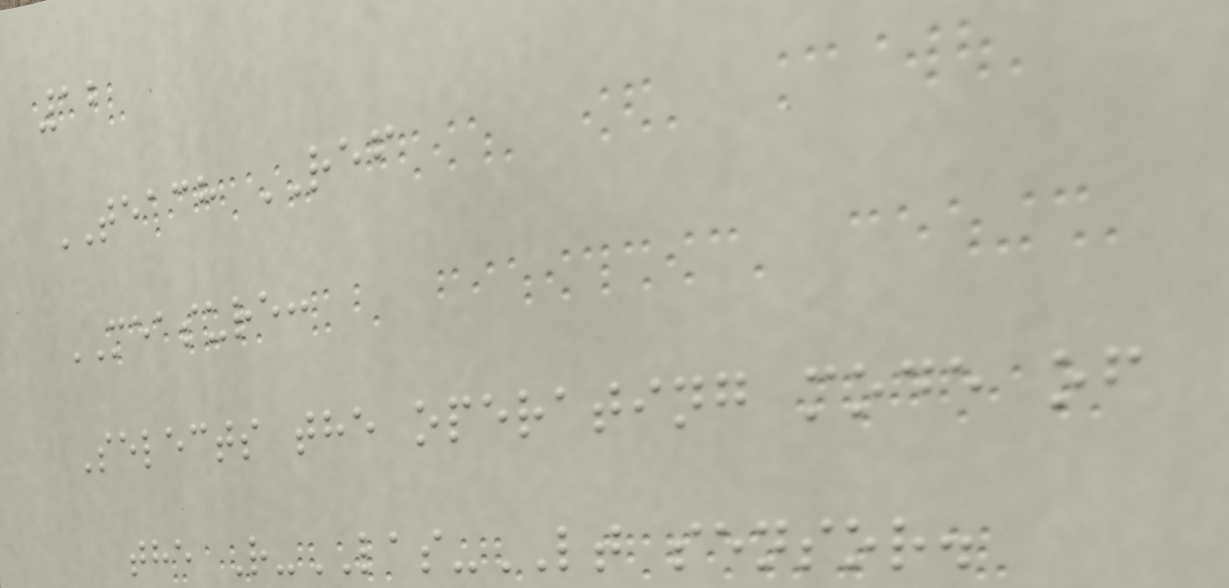12
TEACH REF
MEASURE:
Selects the operating mode of
the R-LAS-LT sensor.
